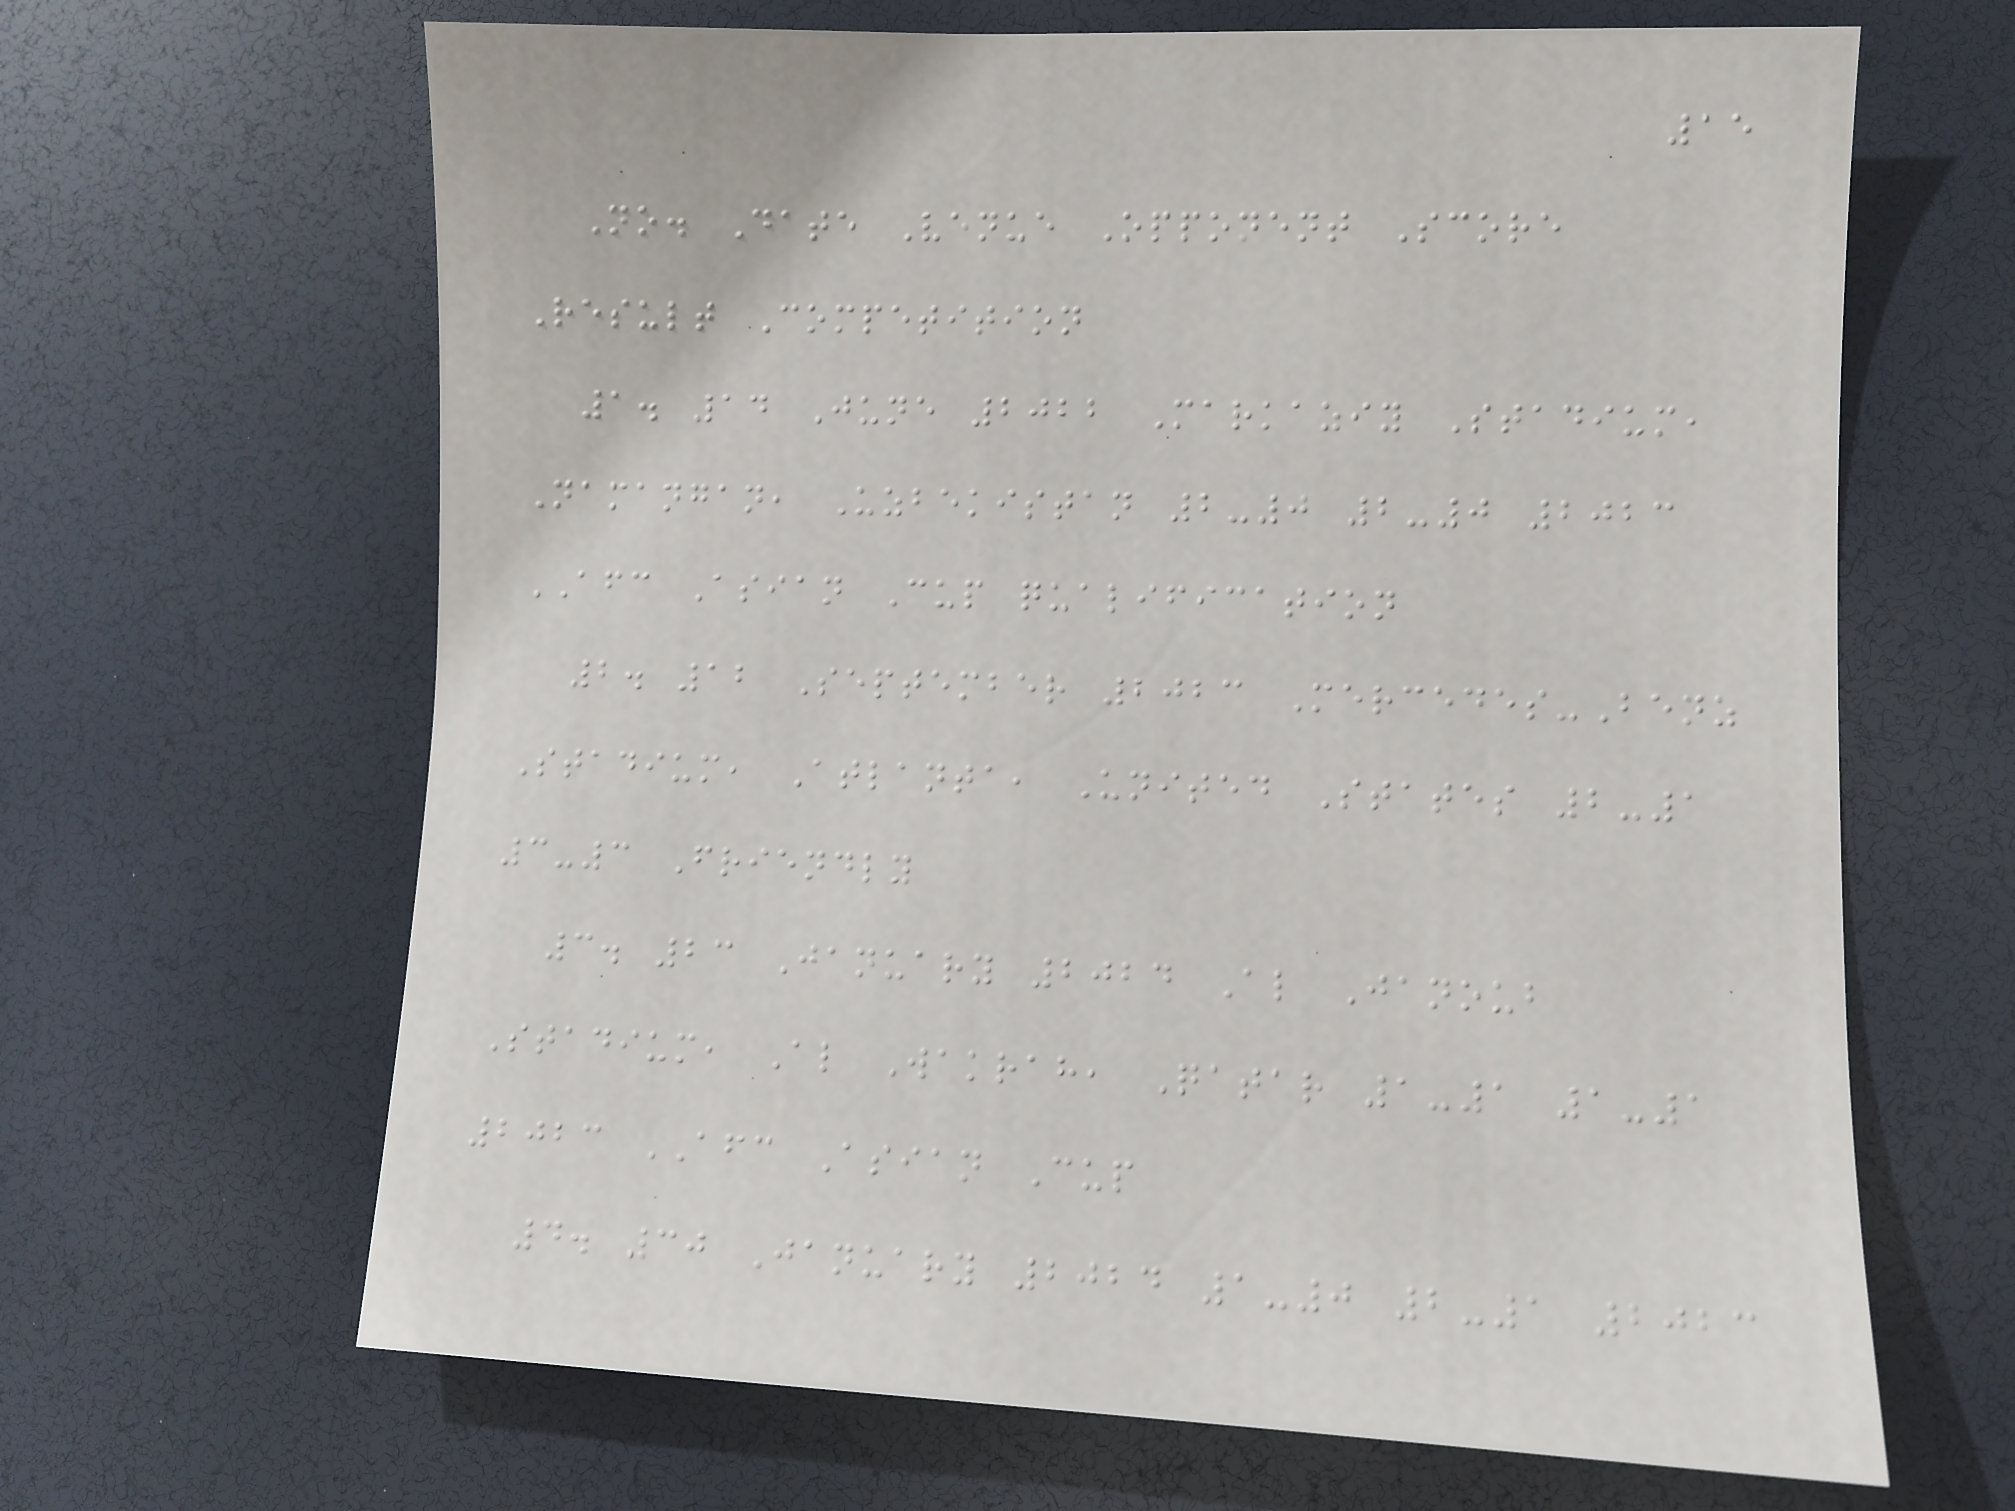15
No. Date Venue Opponent Score
Result Competition
1. 14 June 2022 Markaziy Stadium,
Namangan, Uzbekistan 2-0 2-0 2023
AFC Asian Cup qualification
2. 12 September 2023 Mercedes-Benz
Stadium, Atlanta, United States 2-1
3-3 Friendly
3. 23 January 2024 Al Janoub
Stadium, Al Wakrah, Qatar 1-1 1-1
2023 AFC Asian Cup
4. 30 January 2024 1-0 2-1 2023
